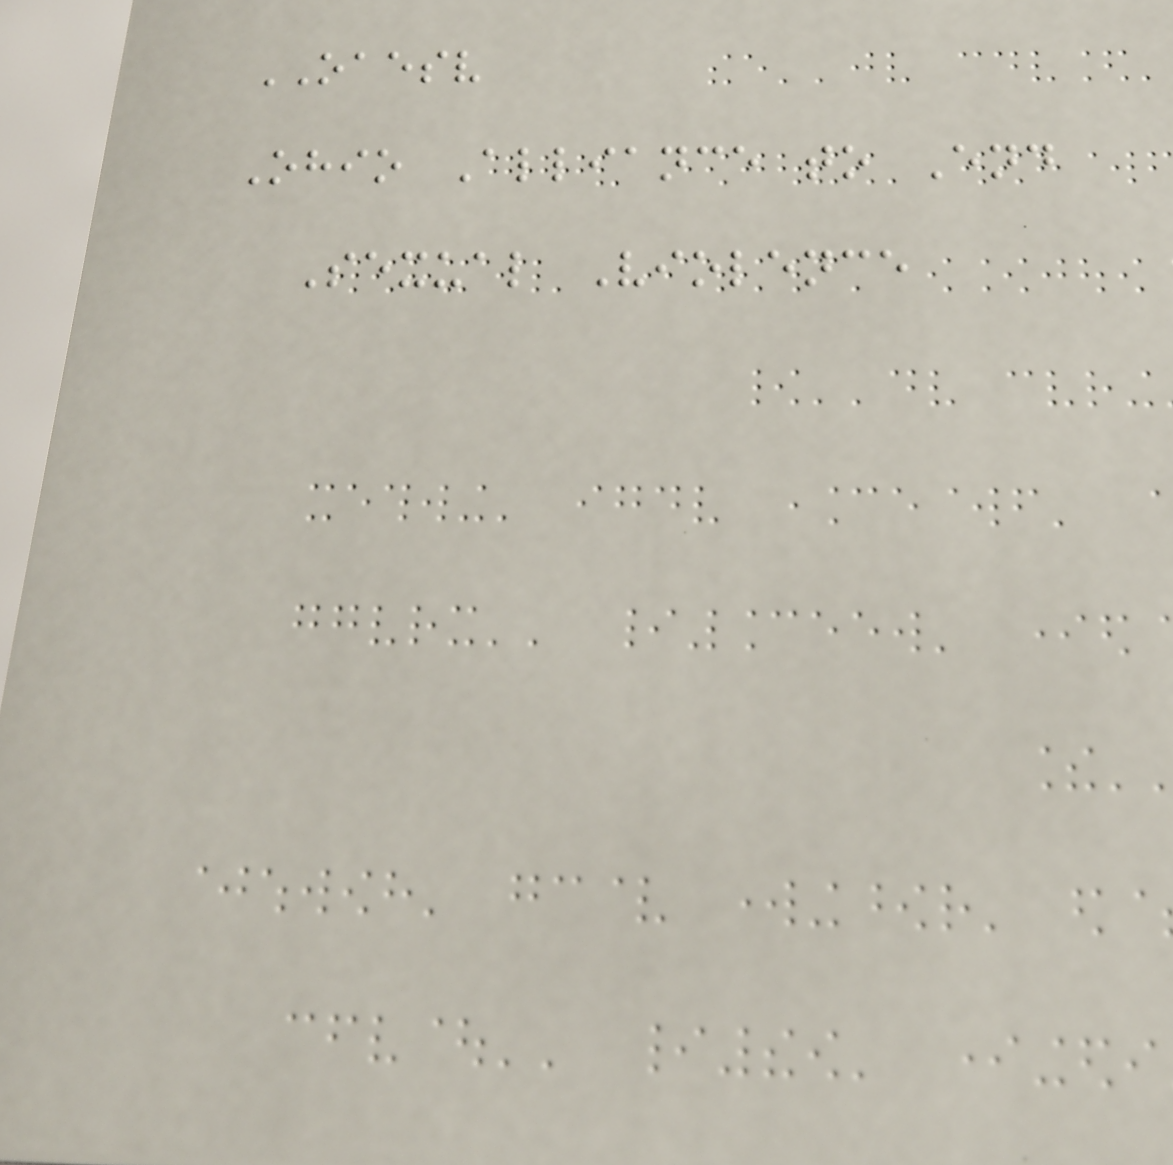OAESV
Ohio Alliance to End
Sexual Violence
